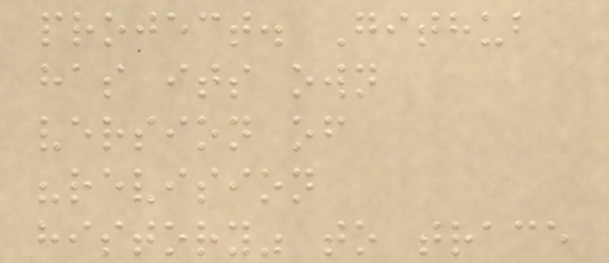project. Github
has its own
version of
"revision
history" to trace
